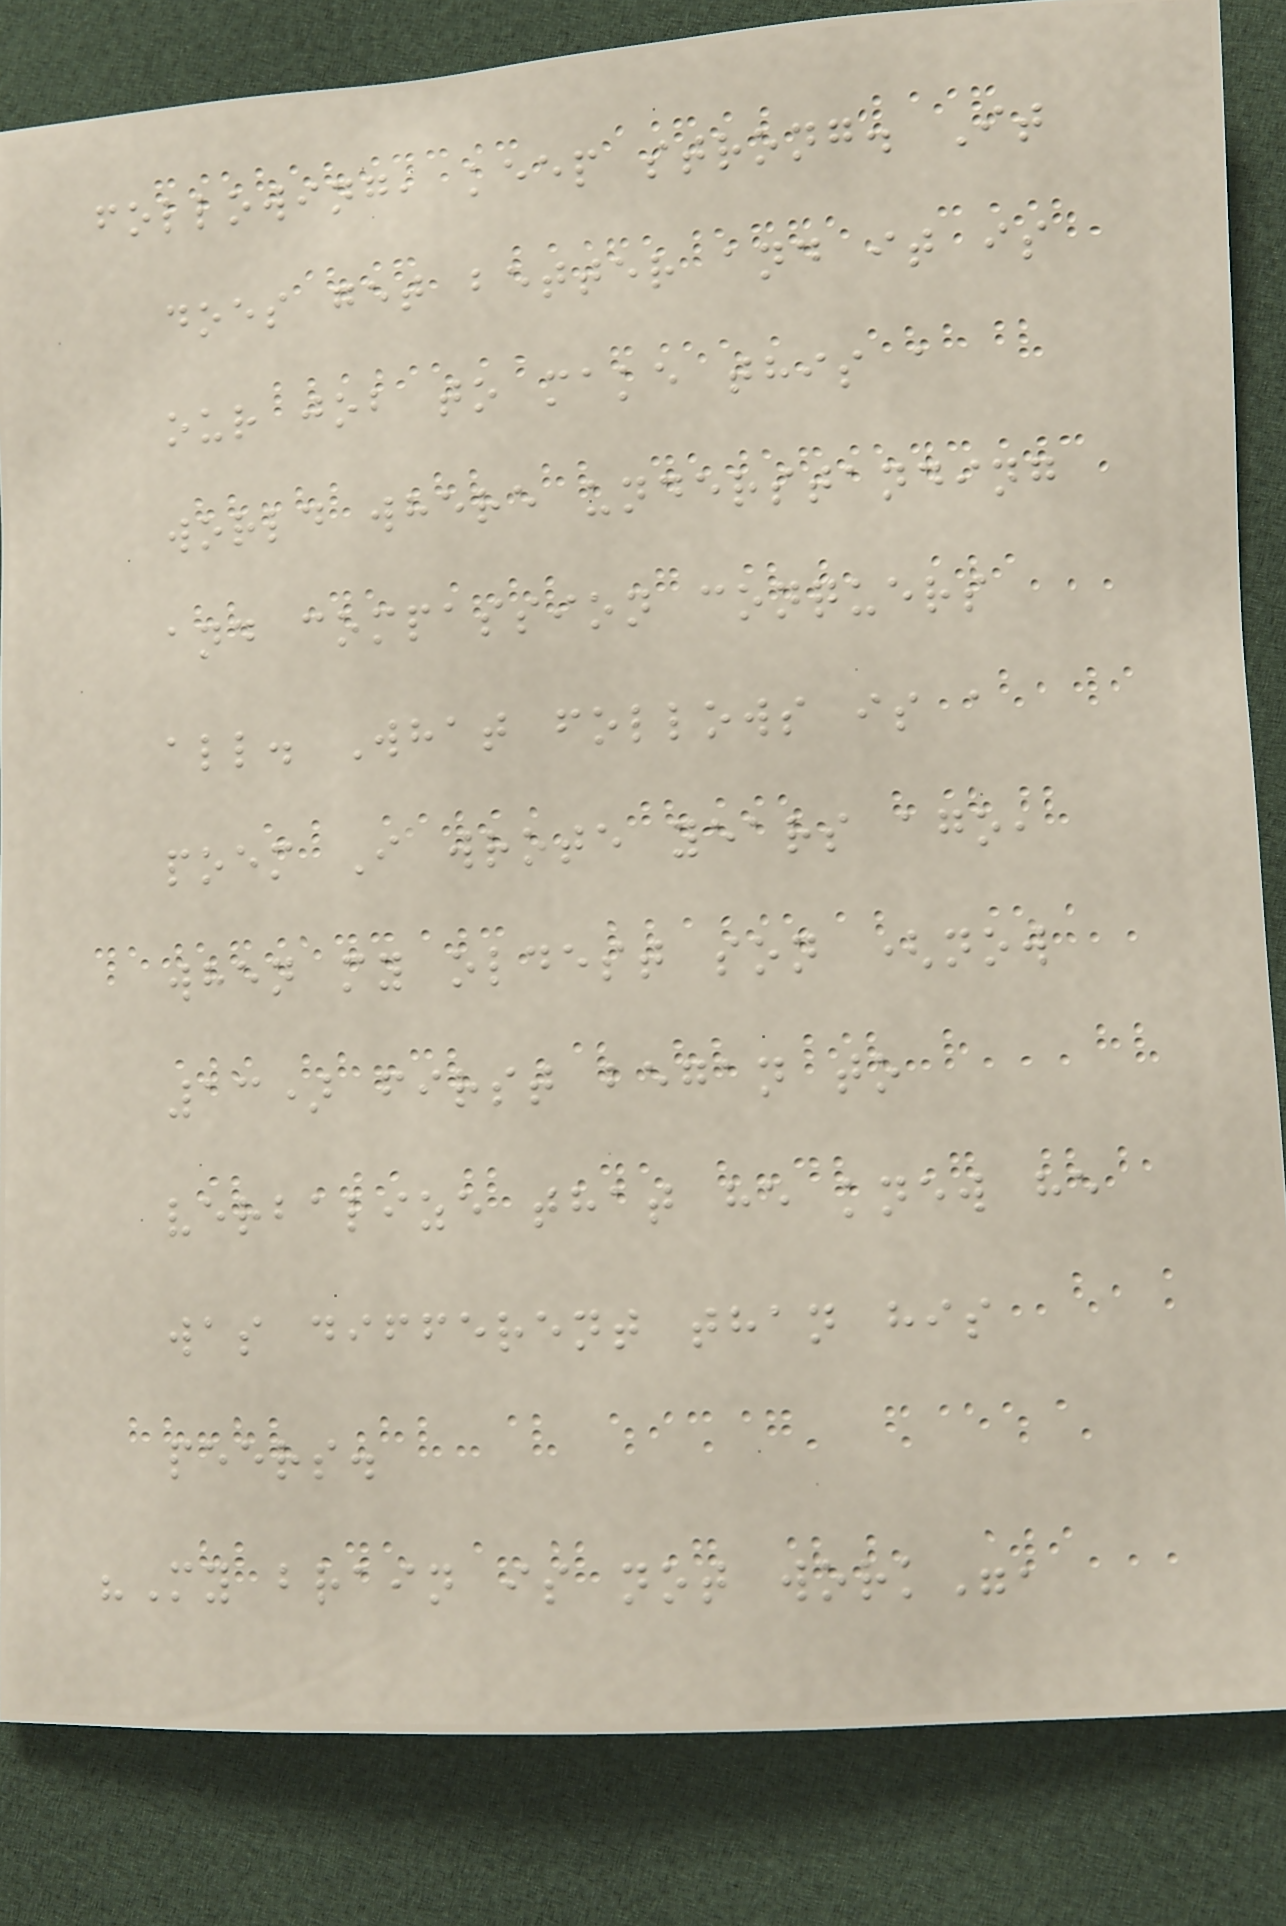following, keep strong. It
does get better and it is
our job to make this a
world where understanding
and compassion conquers
all. What follows is a
poem I wrote years ago,
when my oldest son (now
13) first began to
verbalize that he knew he
was different than his
peers.
"My brain is not work",
